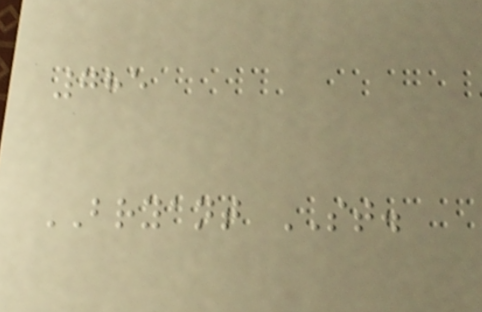785
BRYANT ST.
